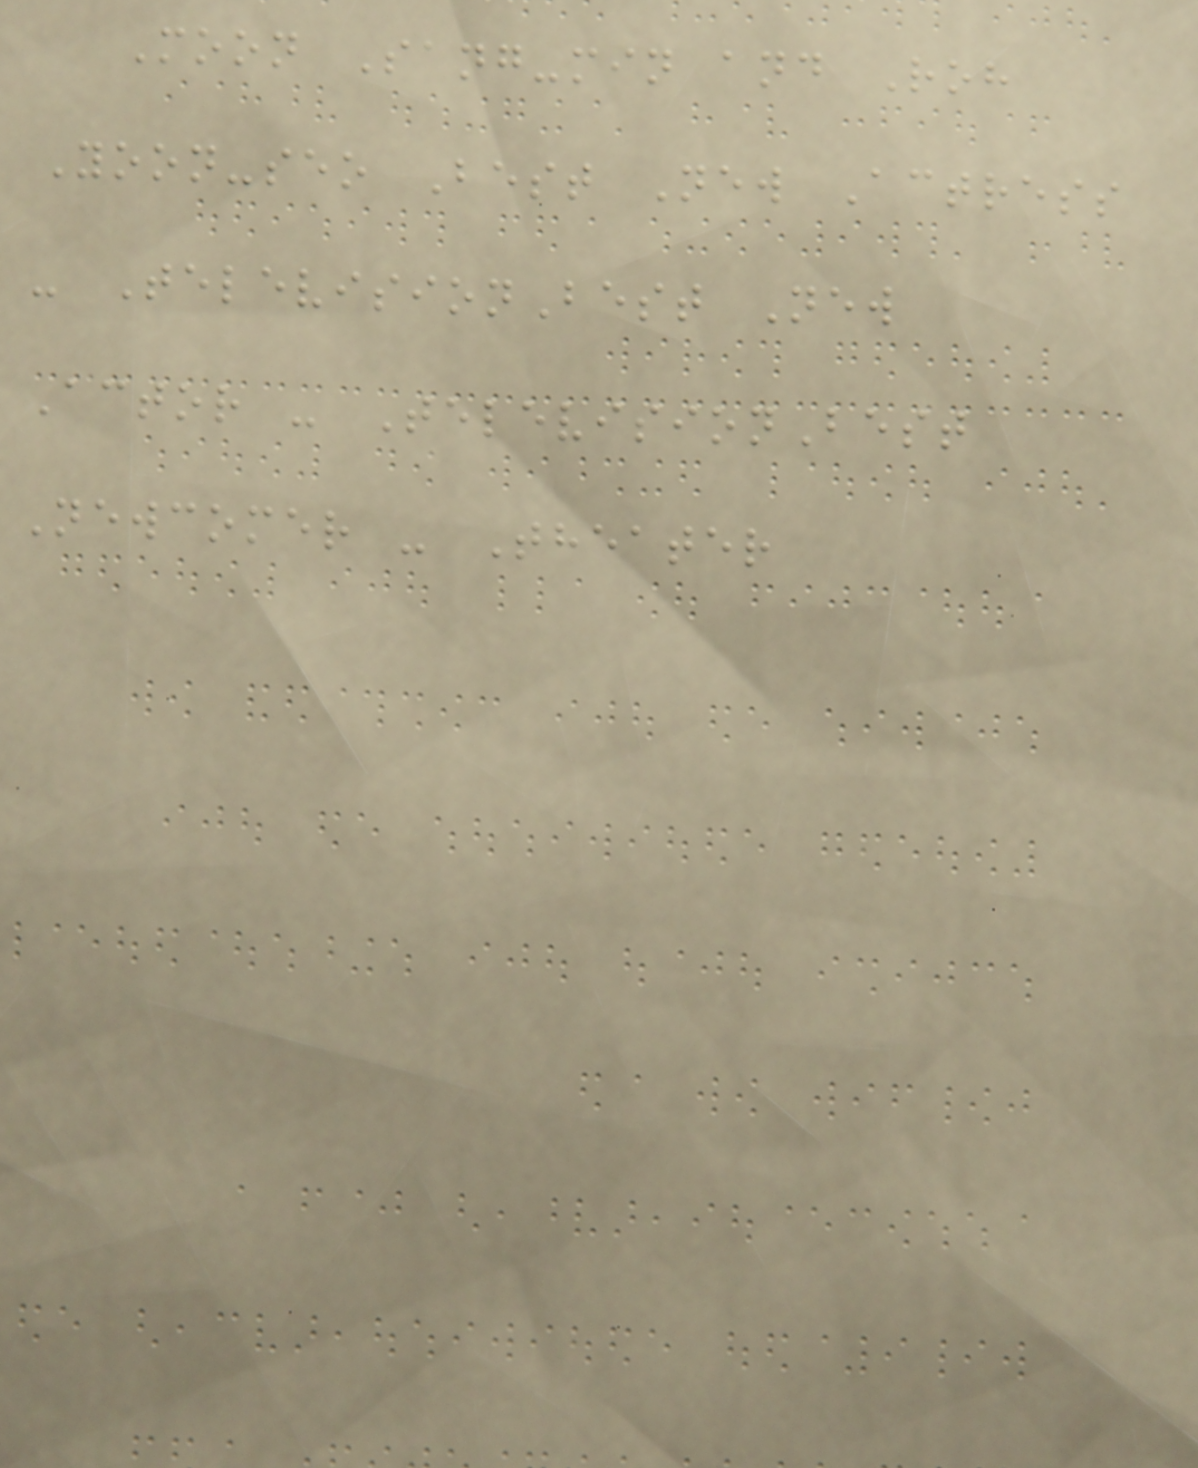Moon Sang-min and Roh
Yoon-seo Best New Actress
- TelevisionBest New
Actor - TelevisionBest
Newcomer - Theater
